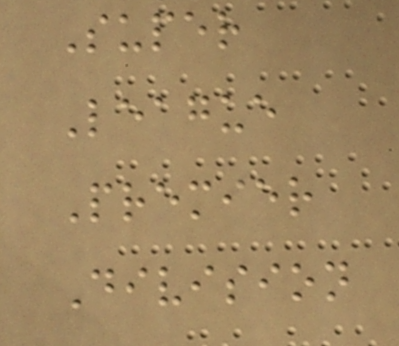Super
League
Premier
Division
